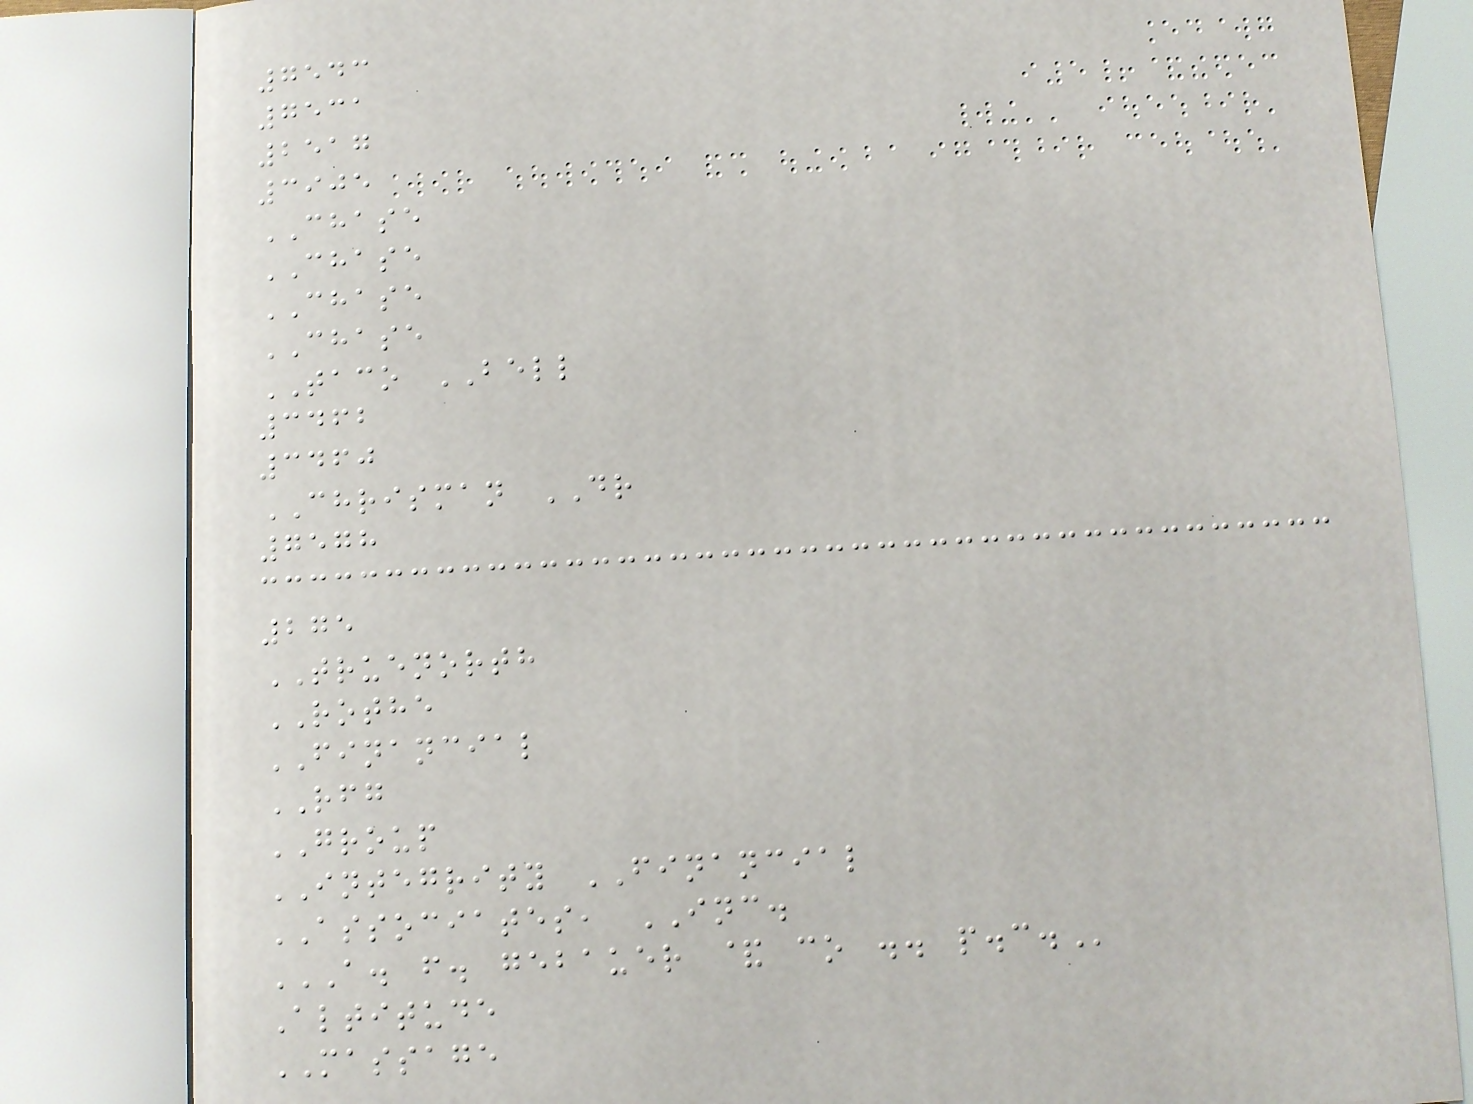7543
7531
2517
3905
CHASE
CHASE
CHASE
CHASE
TACO BELL
3462
3460
CHRISMAN DR
7578
275
TRUENORTH
ROTHE
FINANCIAL
RFG
GROUP
INTEGRITY FINANCIAL
ASSOCIATES, INC.
A. F. GEBAUER & CO .. P.C.
Altitude
MASSAGE
